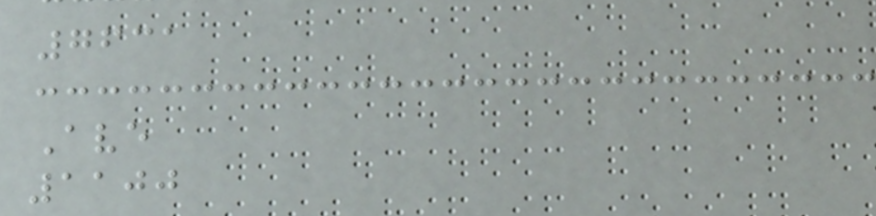7631
Ave
1100
